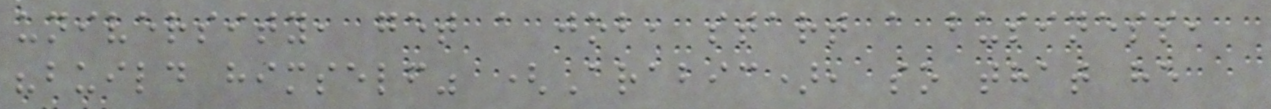university, get a job, start a business,
"build himself" (Arabic), so that he
